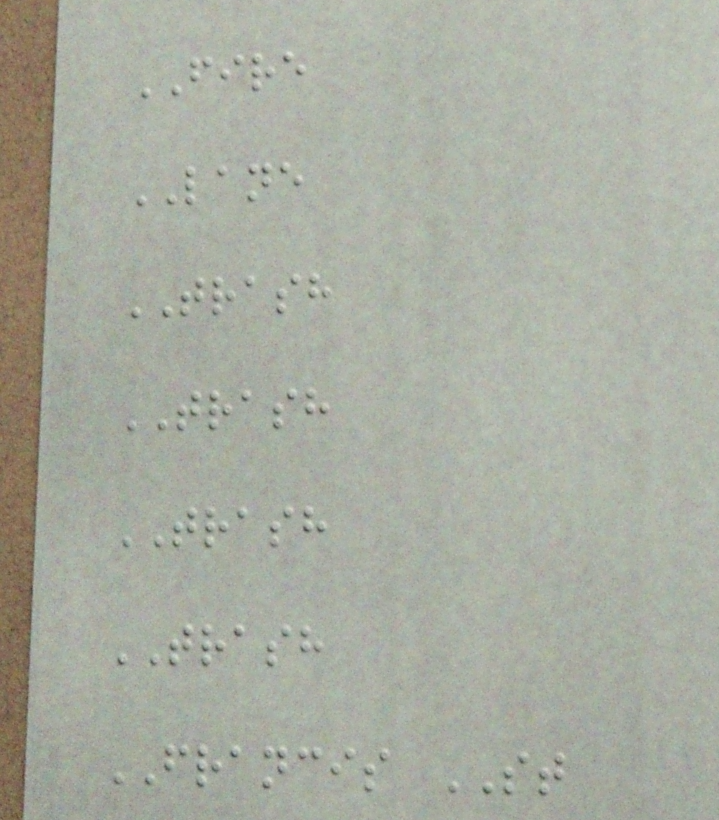FIRE
LANE
TRASH
TRASH
TRASH
TRASH
FRANCIS ST
